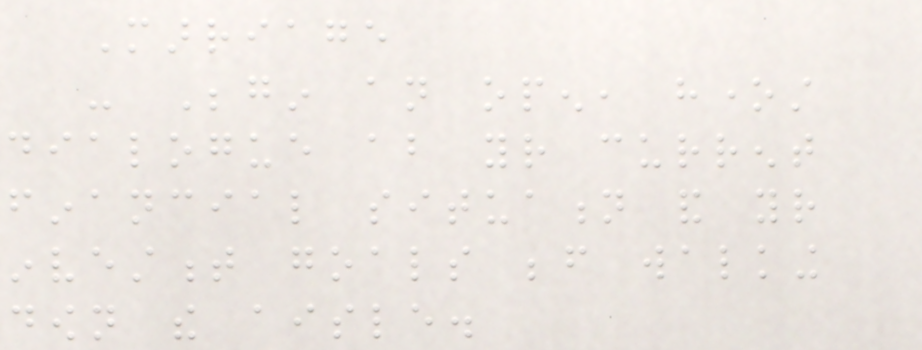Marriage
- Begin an open, honest
dialogue about your current
financial situation and your
investment goals before walking
down the aisle.
